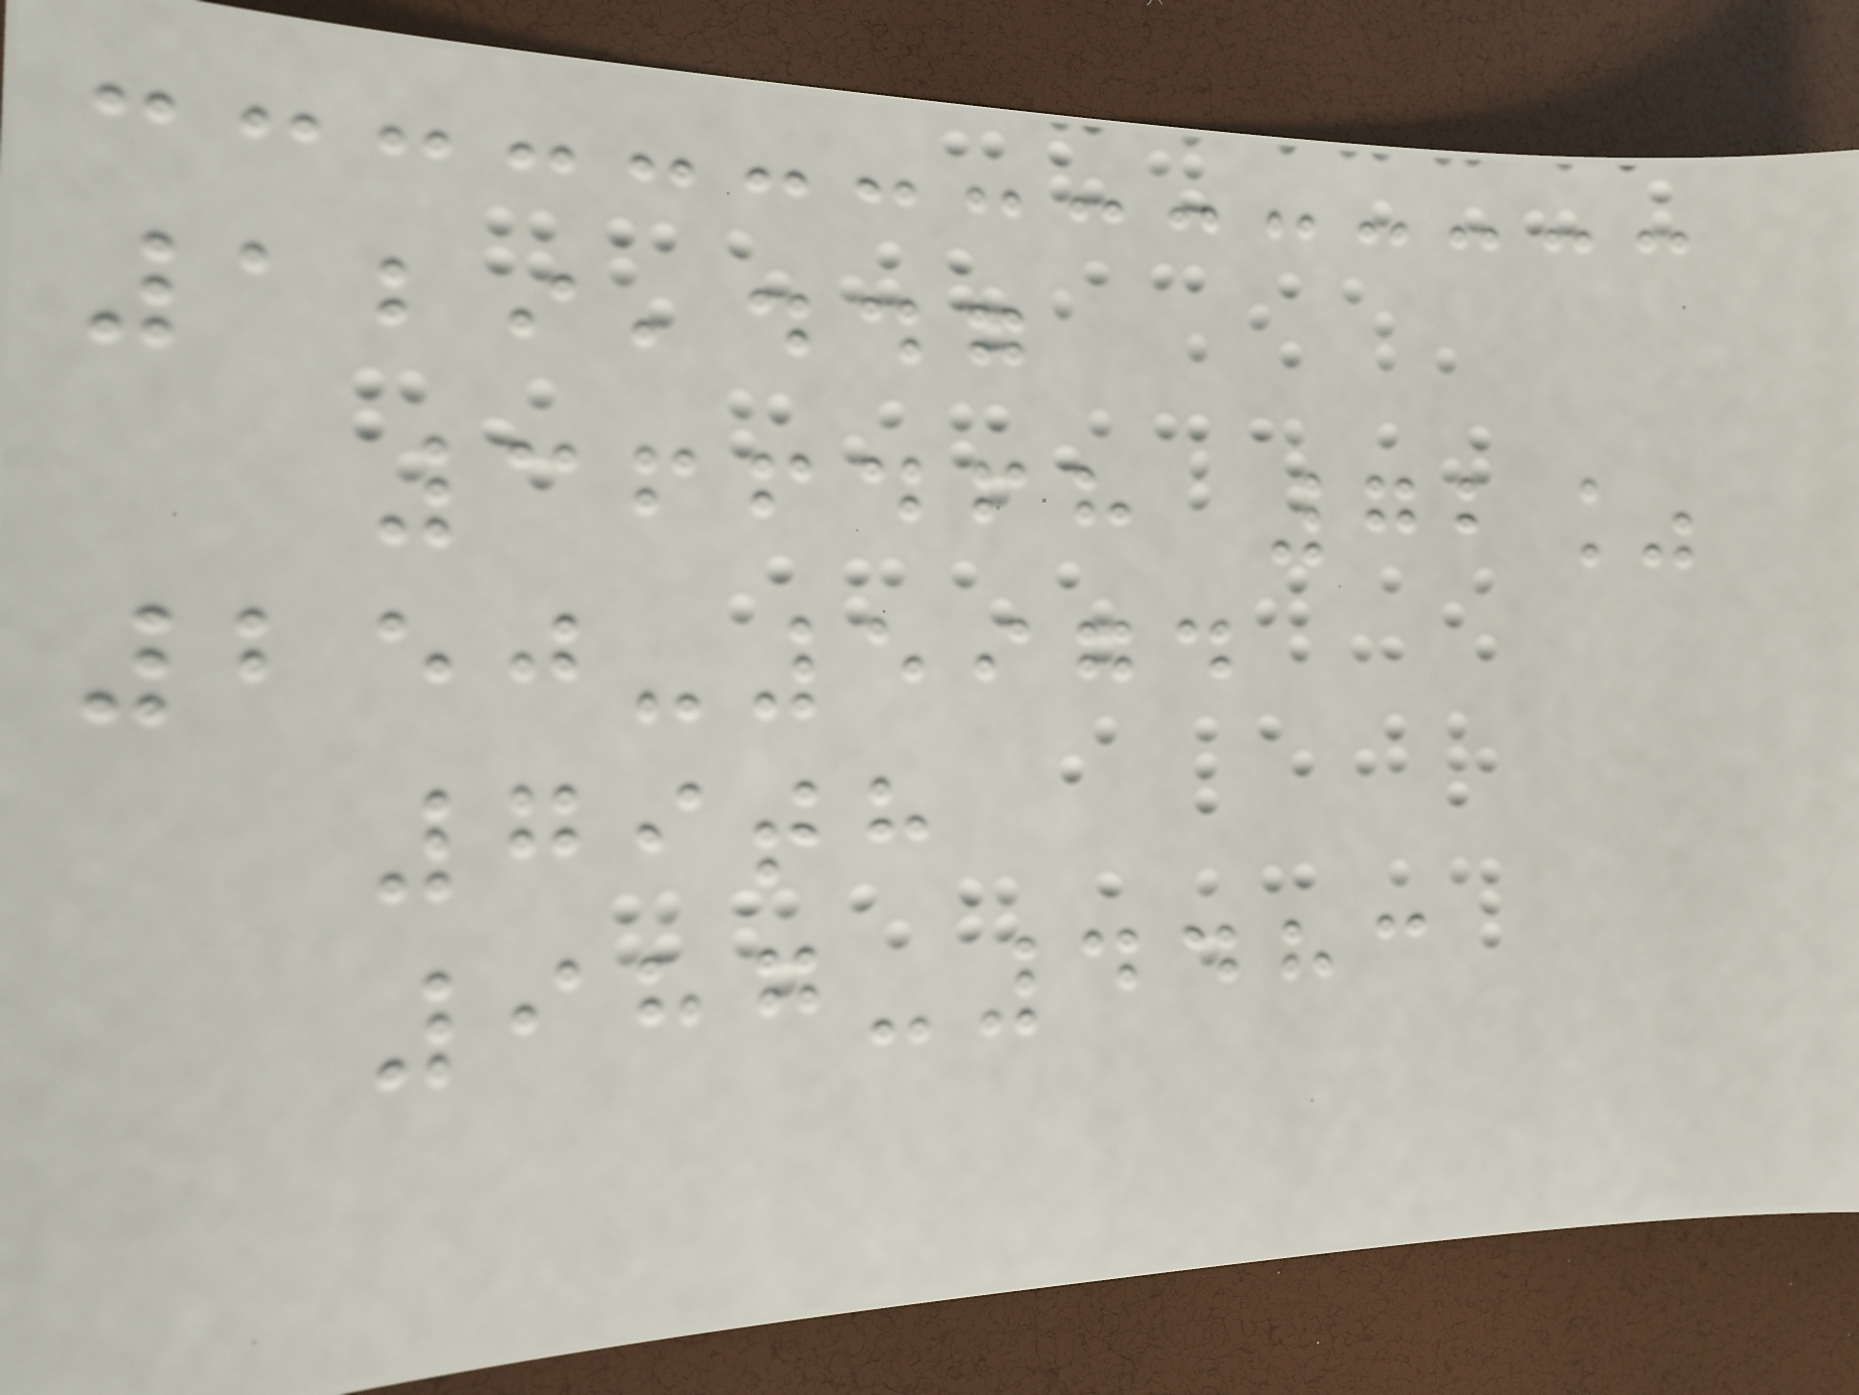129,447
366468 72%
250-5974
79th
987-4483
